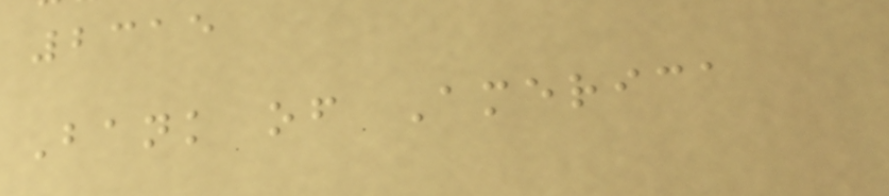2315
Bank of America
